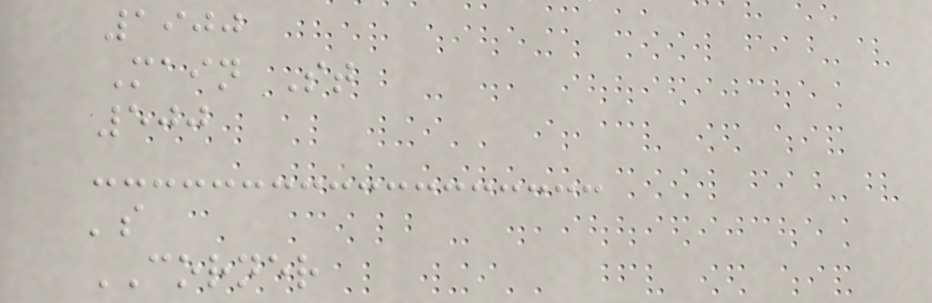1900
Main St
500
's
CORNER
